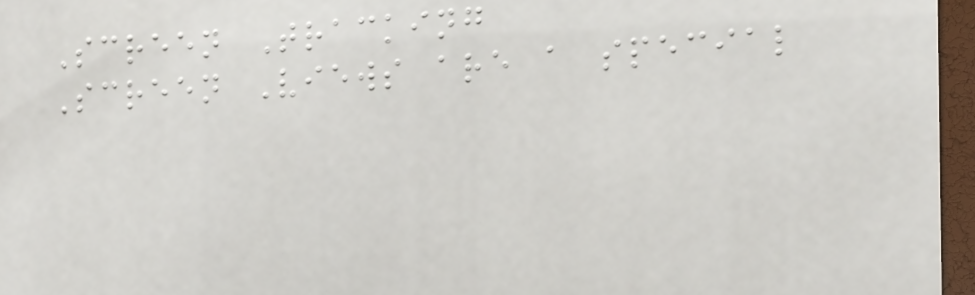Screen Tracking
Screen Views are a special
